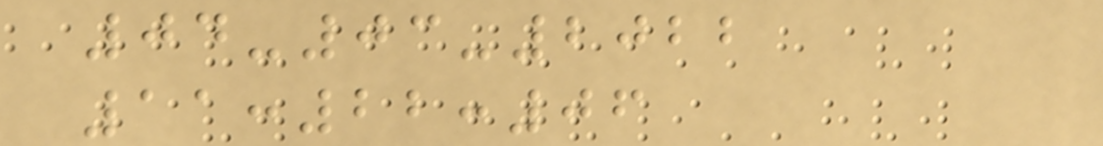04-03-2022
11:22:06
